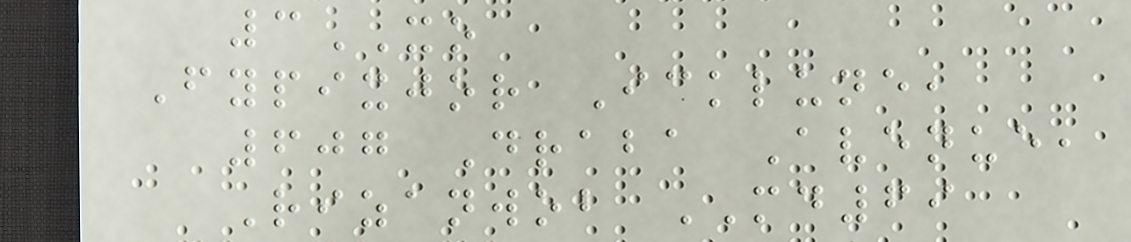3XO
Fypixjor Icklune,
607 Draba Avenue,
Rizanwob MD69
